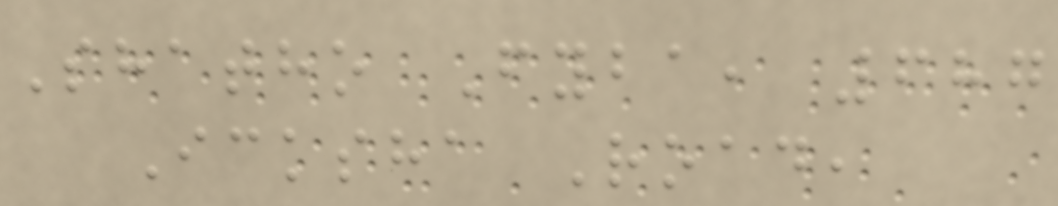Shatho Fyba, 687
Icksha Road,
